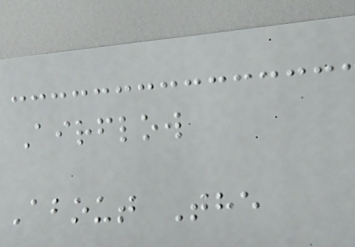Airflow
About The
